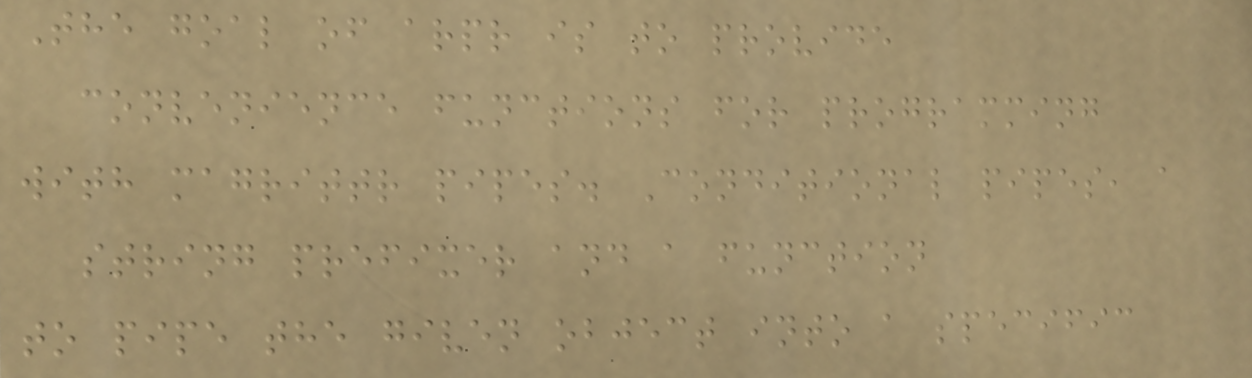The goal of arpr is to provide
convenience functions for programming
with magrittr pipes. Conditional pipes, a
string prefixer and a function
to pipe the given object into a specific
